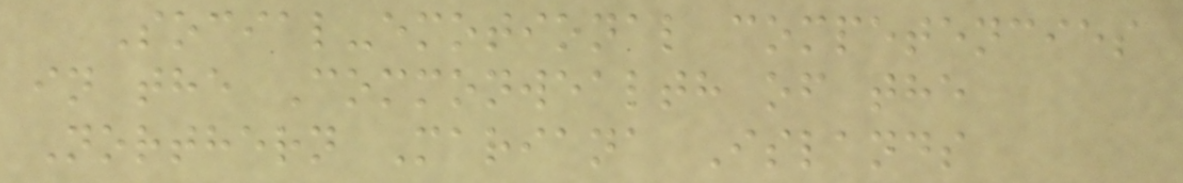Social-emotional competencies
in the Commonwealth of the
Northern Mariana Islands
